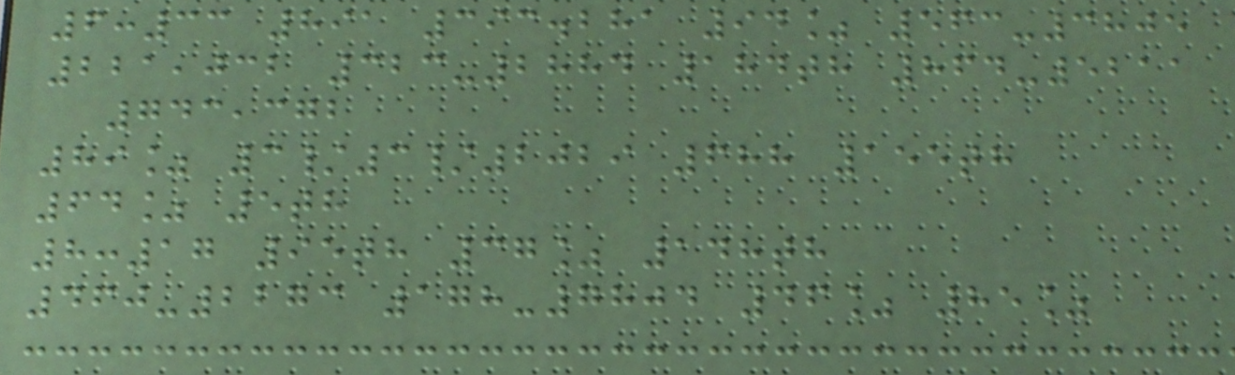6:33 891 393.281 94% 563-3805
221,032 323-2884 184th 864-5211
743,372
89% 3/3/2029 688 155th
64% 5th
8:17 95th 37% 148th
460-2273 178-7804 46% 85%
